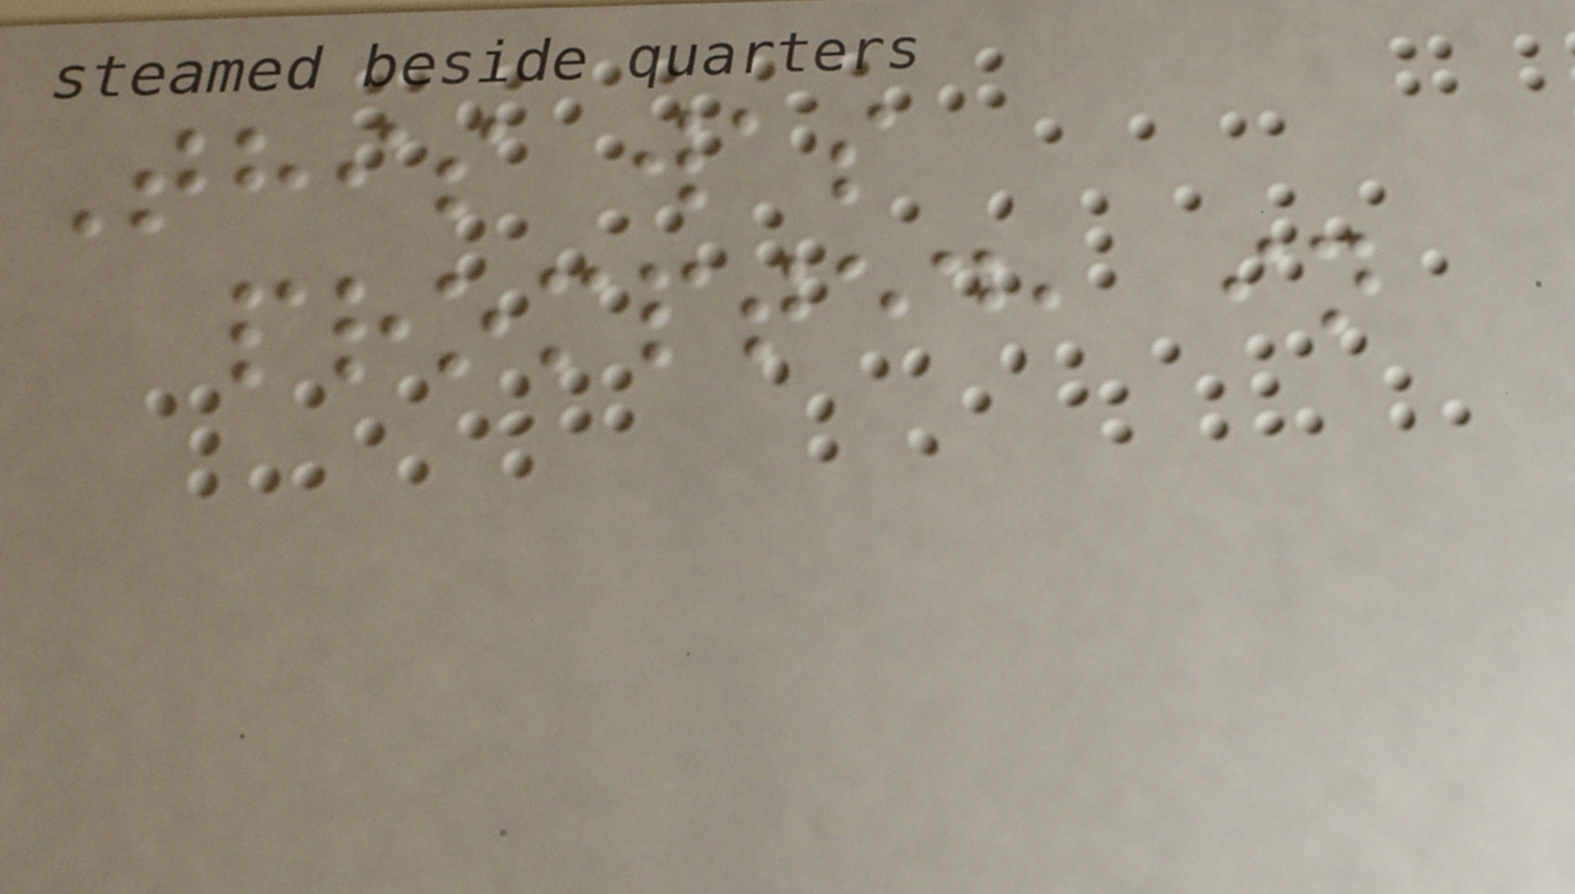This was
prompted, in
